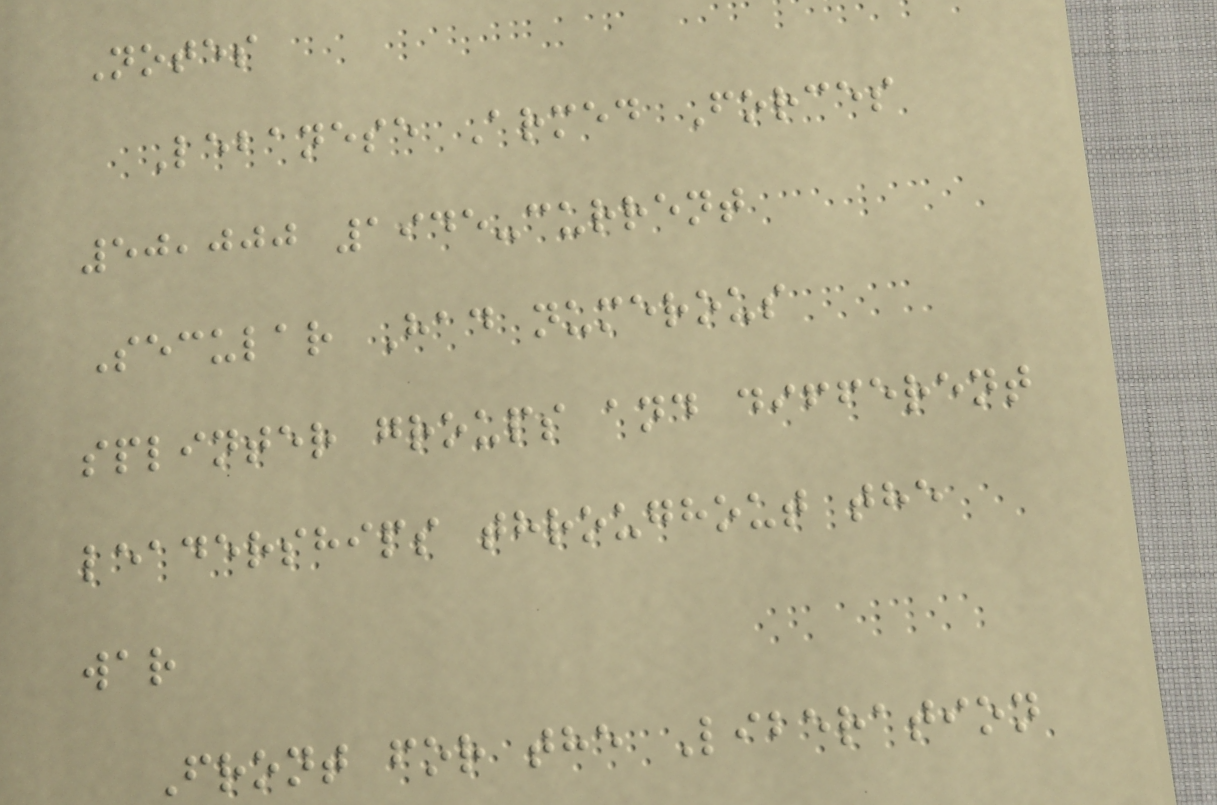Notes
Lebanese Armed Forces
50,000 1945-current
Secular Had numerous
splinter groups and different
leaderships throughout the
war
Front for the Liberation
